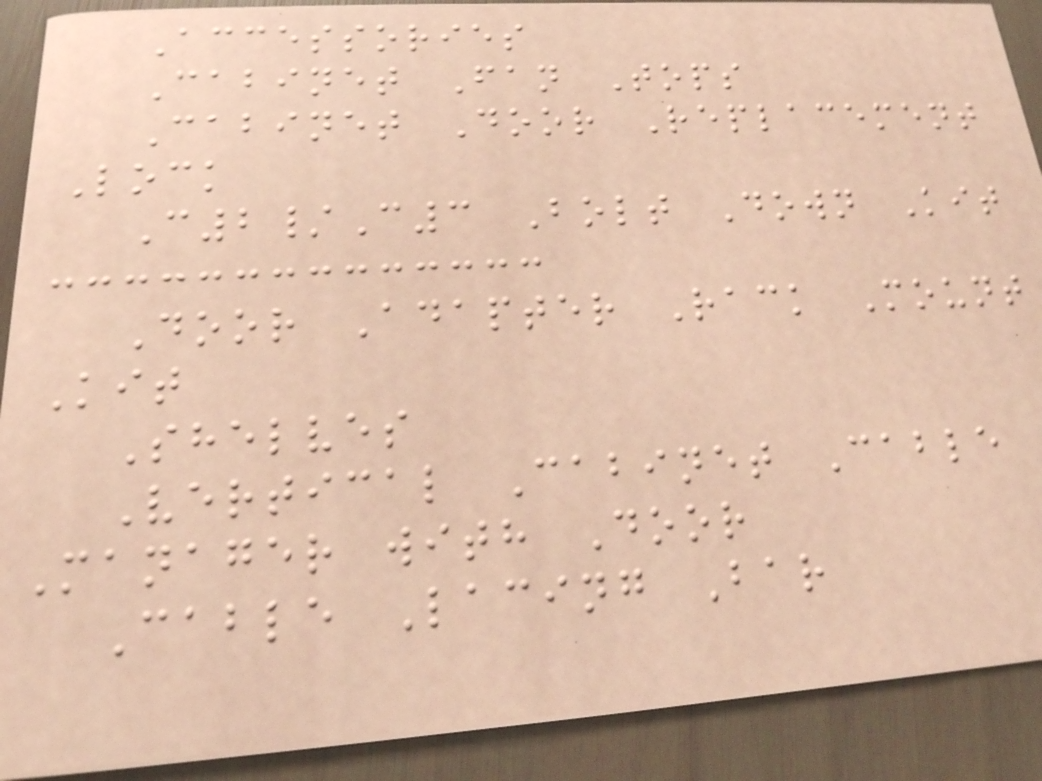Accessories
Cabinet Fan Tops
Cabinet Door Replacement
Lock
C2/C3 Bolt Down Kit
Door Adapter Rack Mount
Kit
Shelves
Vertical Cabinet Cable
Manager with Door
Cable Lacing Bar
